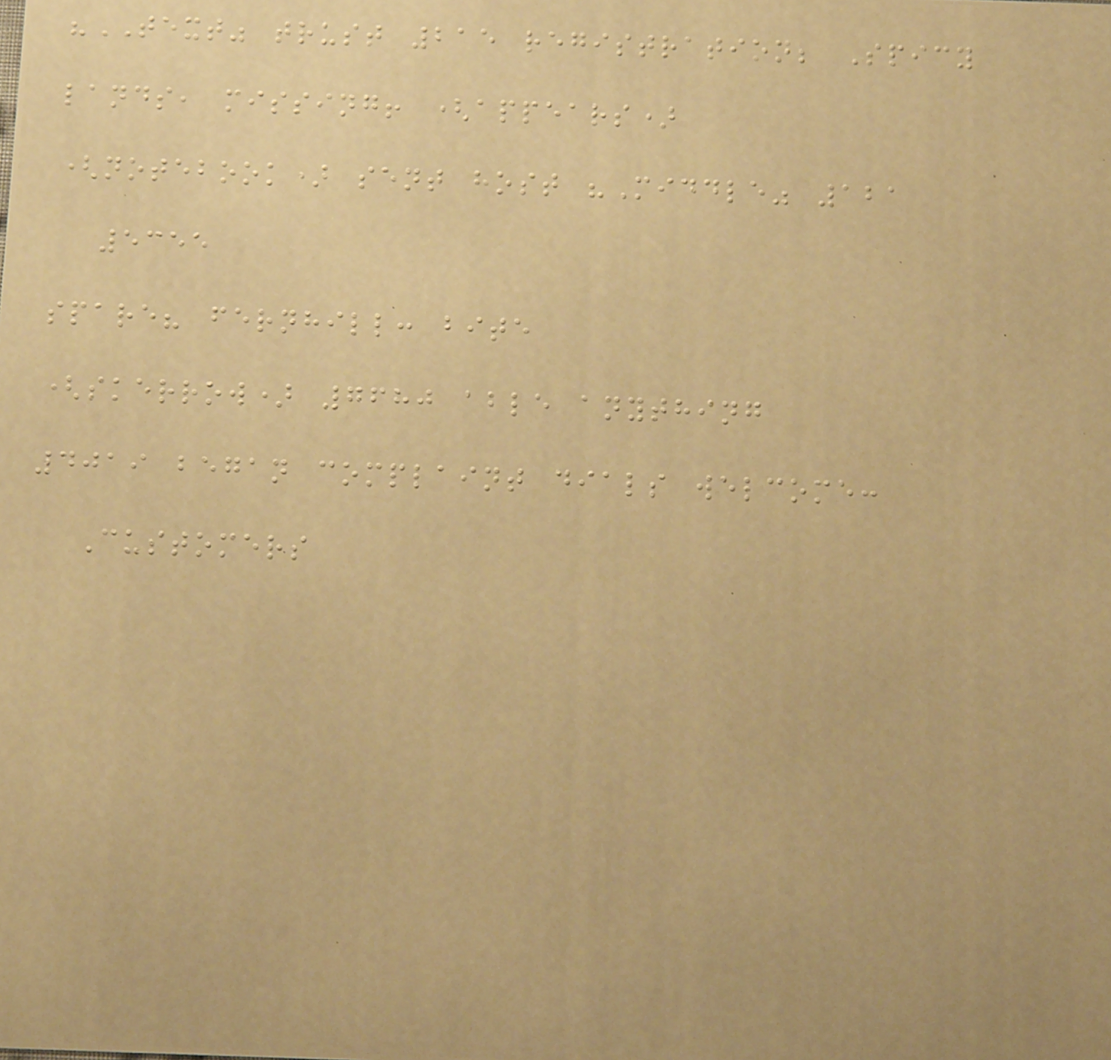"TEXT" trust 215 registration; Spicy
lands, missing! (appears)
(notebook) sent host "Middle" 121
5355
spare? fernhill: bite
(skerrow) 7680 able anything
4019 began complaint dials welcome:
Customers
